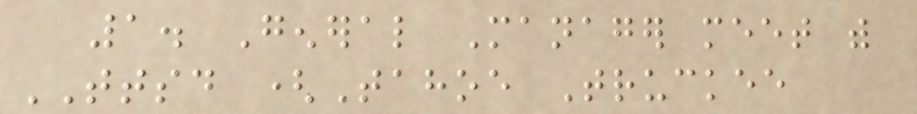1. General Manager meet with
TTSD (Tahoe Truckee
